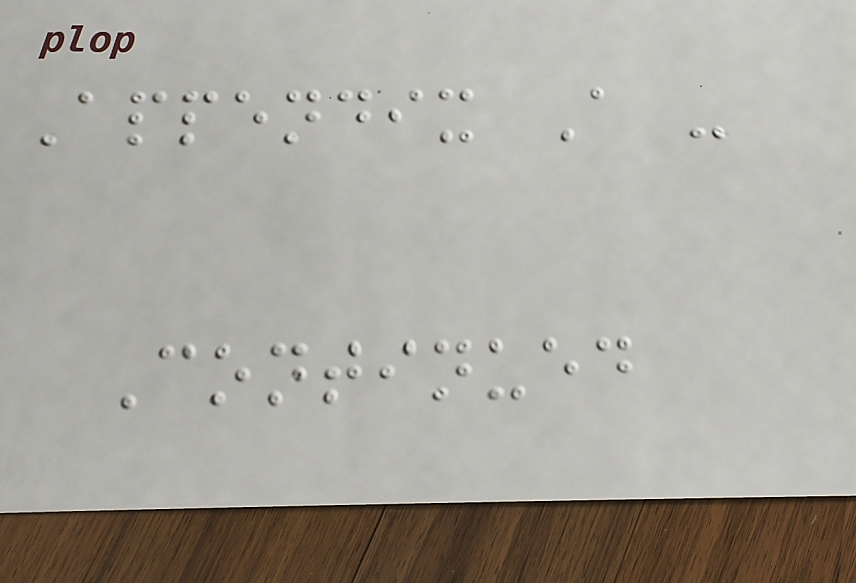Appendix A -
Continued
